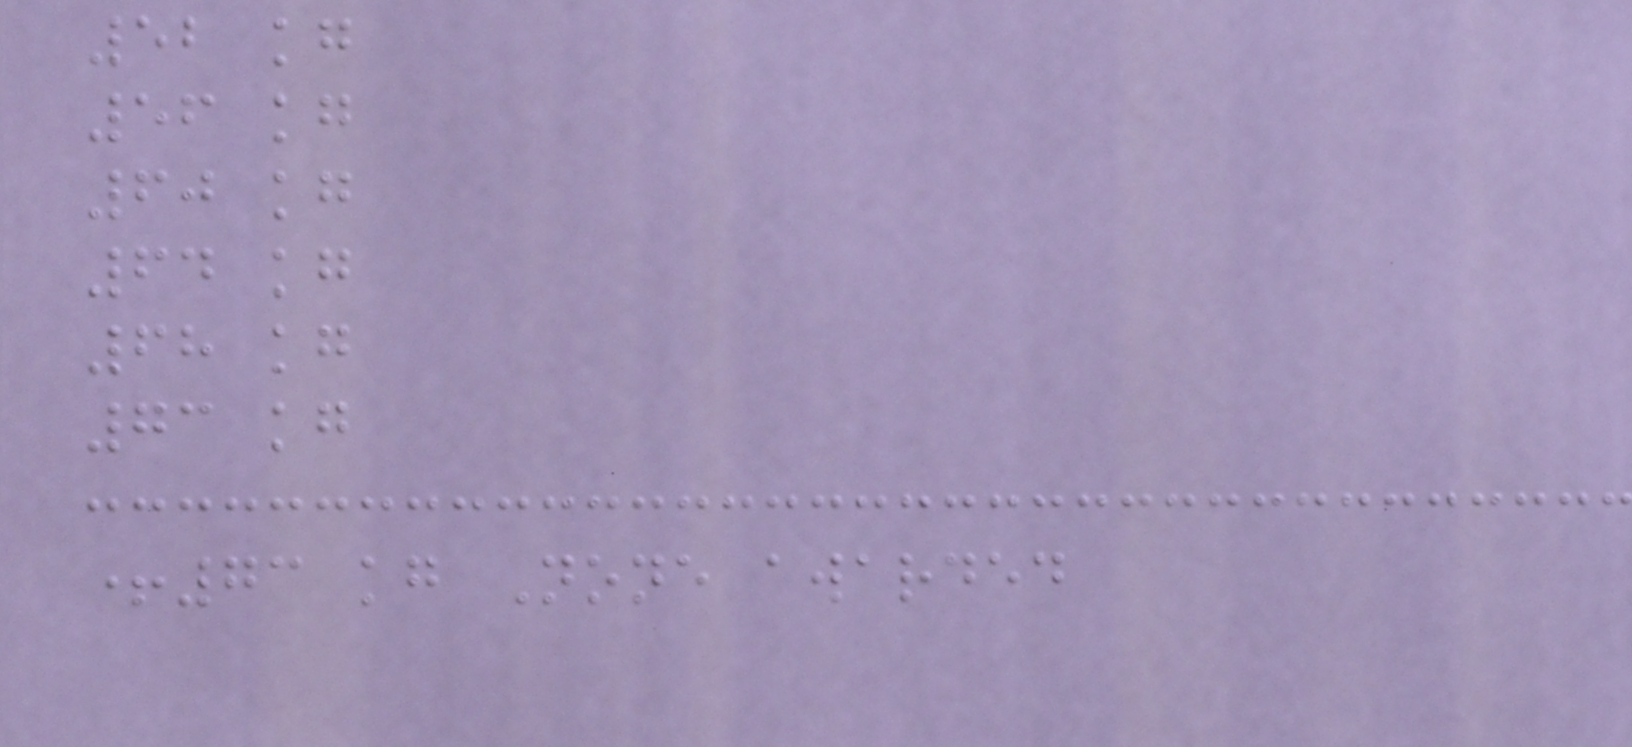52 kg
56 kg
60 kg
64 kg
68 kg
73 kg
+73 kg None awarded
